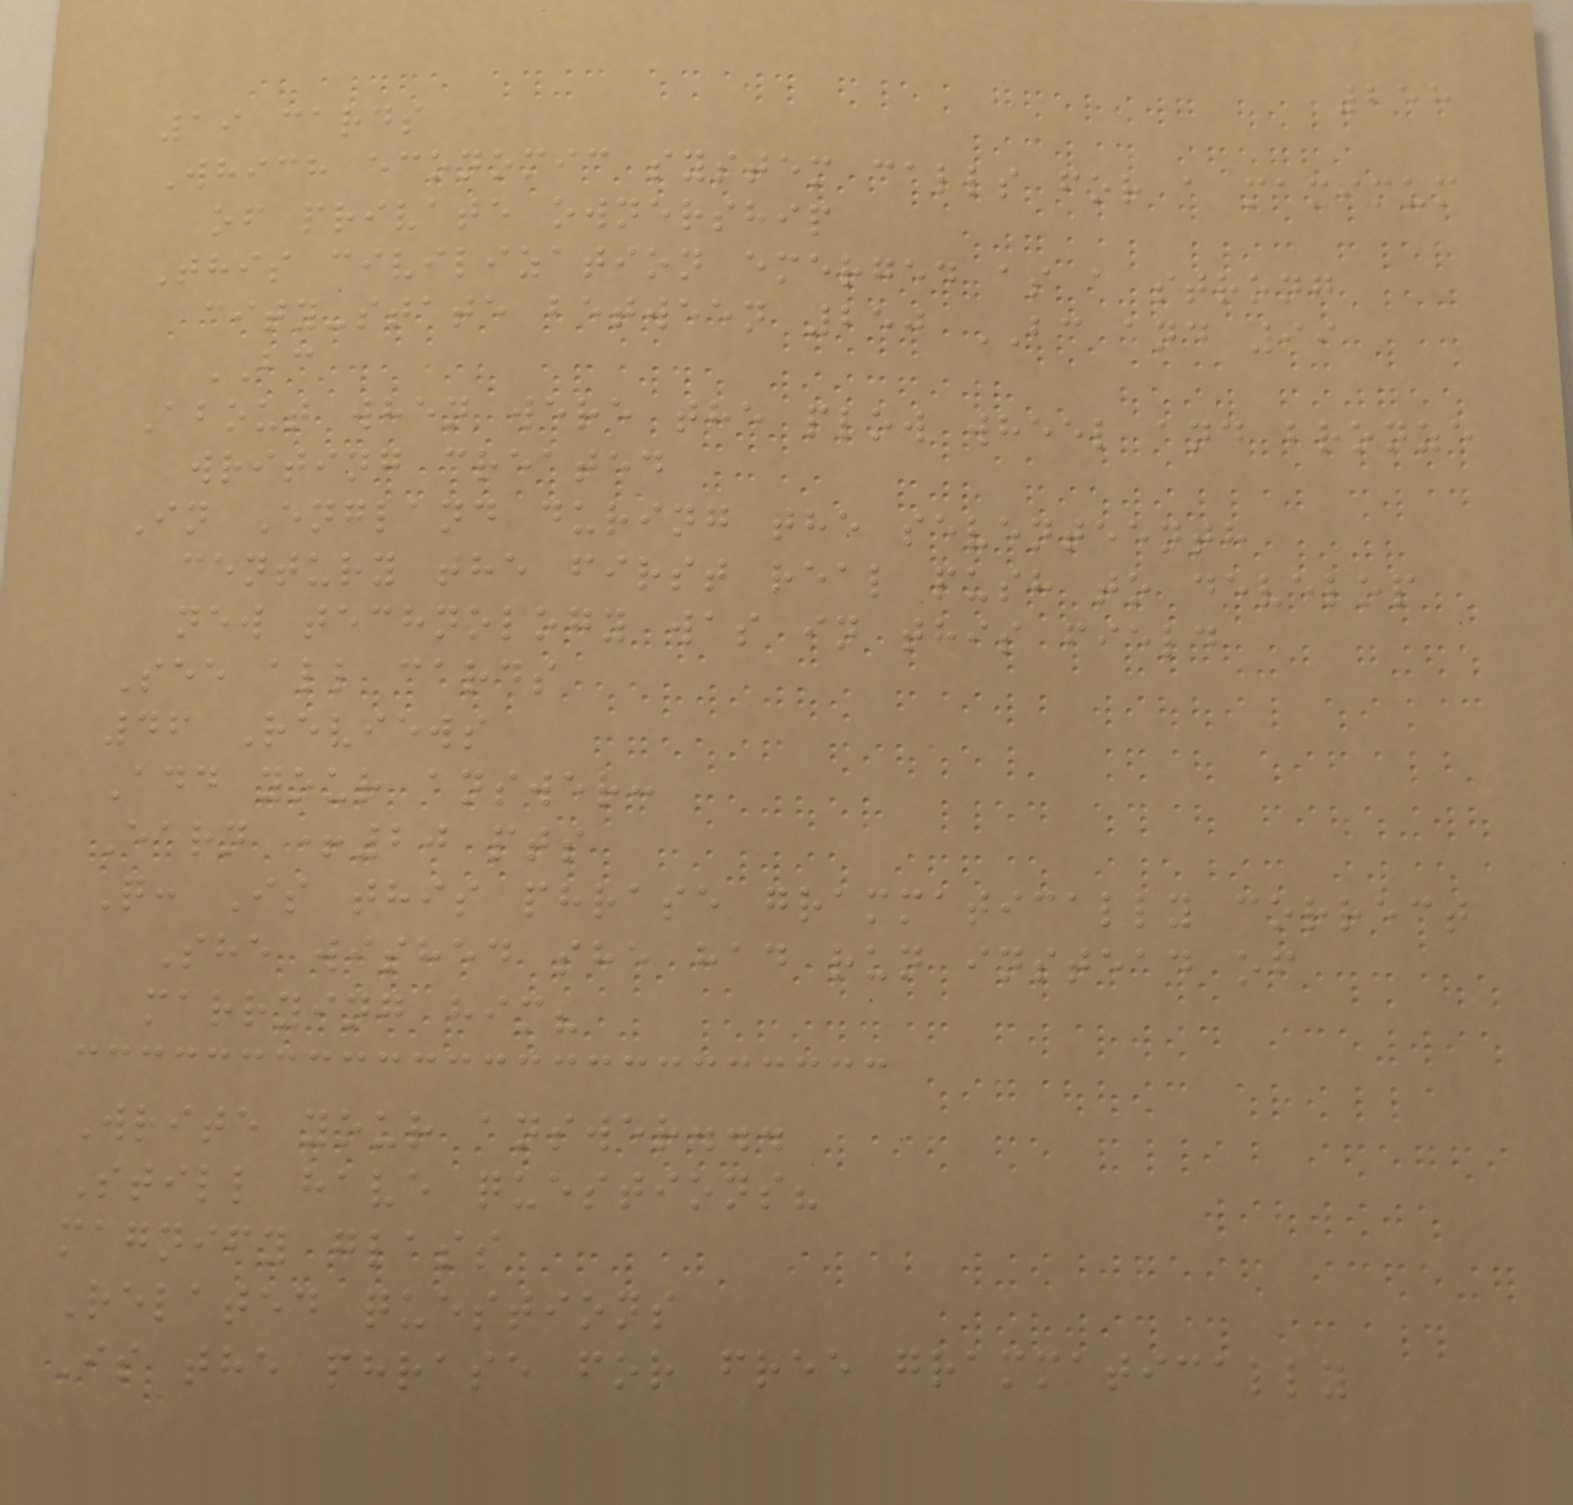258
19 cards
Which economic system calls for a maximum
of private ownership
This civilization emerged as a strong
city-state between 250 BC and 99
BC
About when were the plow wheel and bronze
writing created
In England during the seventeenth
century the first real push to develop
new technology was in this field
See all cards
46 Reviews
Add your answer:
Earn +20 pts
Q: Is this phrase grammatically correct
She wished she had run instead of
marrying him?
Write your answer...
Still have questions?
magnify glass
Related questions
Is the phrase for free grammatically
